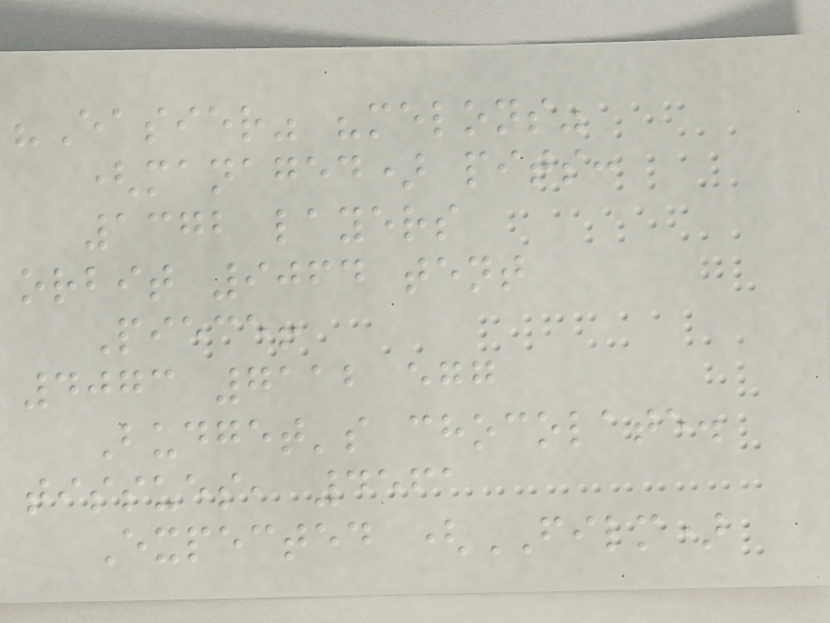"Easier" "melons"
(managed) pits:
1372 layers
orbit 9064 tent
Piece!
4073 7112 egg
Budget's chocolate.
tissues, 4561
Expected (FILM)
